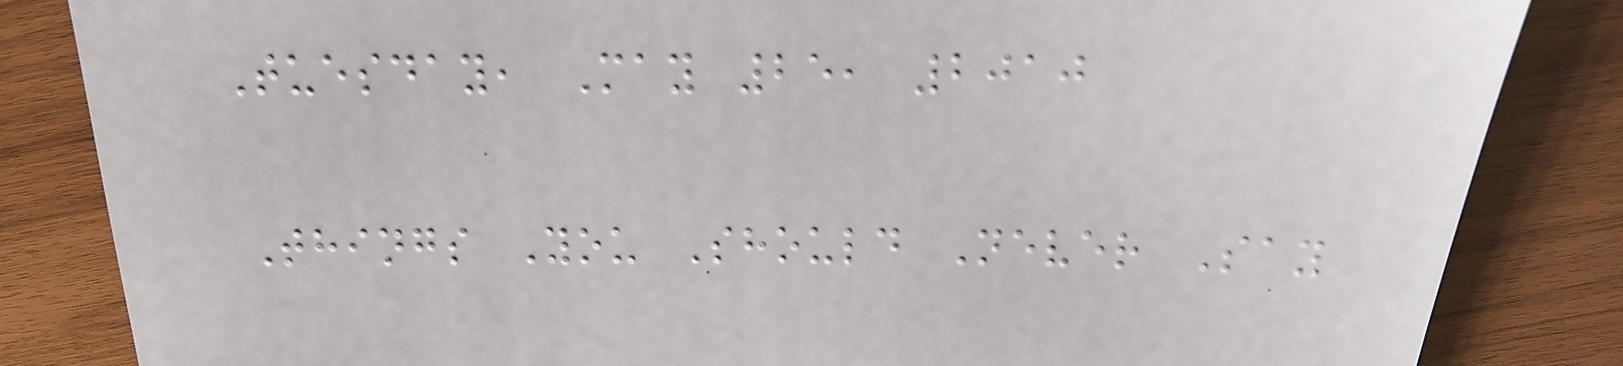Tuesday, May 25, 2010
Things You Should Never Say
